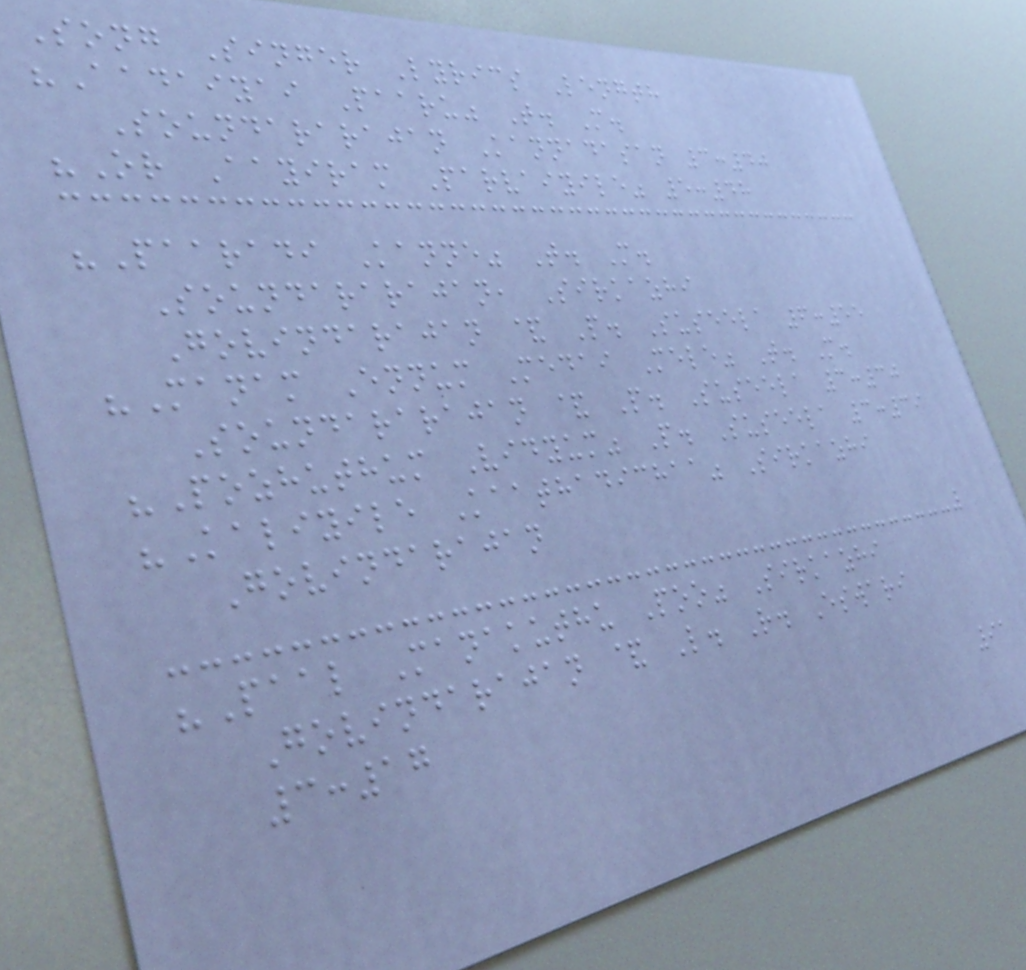Song Singer Lyrics Length
"Aadaiyai Paaru" T. M.
Soundararajan Kannadasan 3:40
"Or Aayiram Parvaiyile" 5:48
"Paaradi Kanne" T. M.
Soundararajan, Sirkazhi
Govindarajan & P. Suseela 6:55
"Manam Ennum Medai Mele" T. M.
Soundararajan & P. Suseela 3:30
"Pozhuthum Vidyum" P. Suseela 3:39
"Kaliyile Kaathadichaa" Sirkazhi
Govindarajan
"Paal Manakuthu Poo" Sirkazhi
Govindarajan & L. R. Eswari
3:17
91
